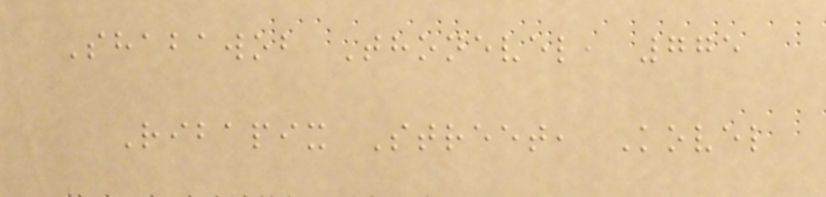Shabawob Thonevel, 775
Ribapix Street, Kovel
